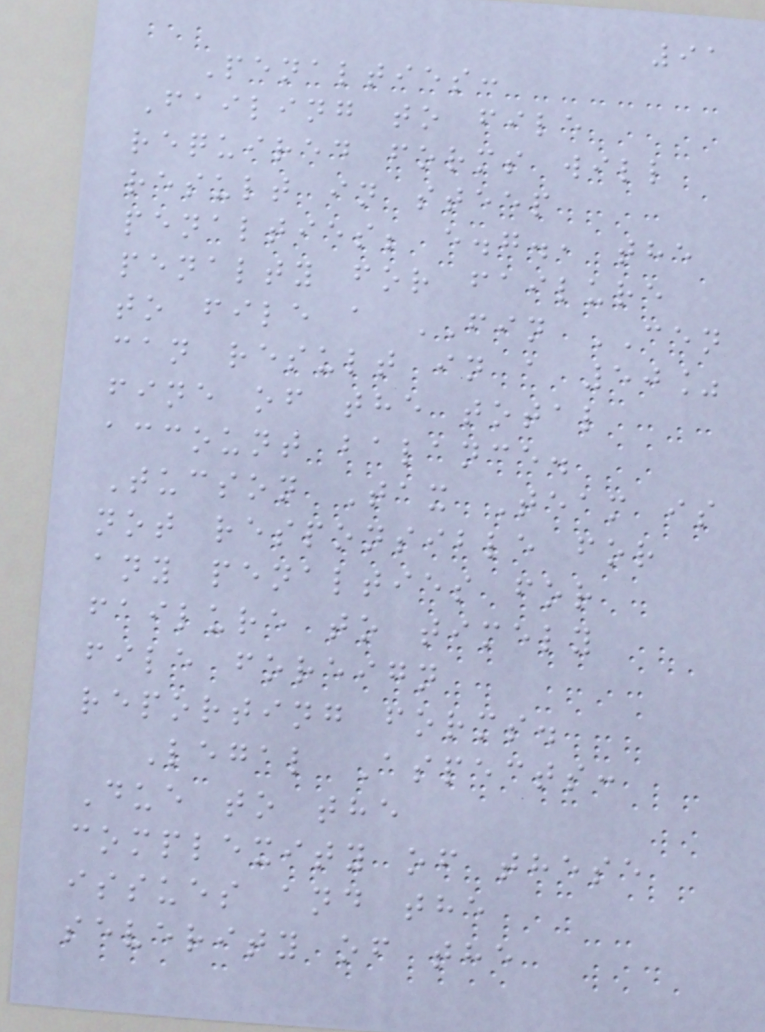91
Penalties:
Failing to file
required forms will
result in steep
penalties; e.g., the
penalty for failure
to file a FIN CEN
can result in a 50%
fine of the total
account balance.
Tucson Tax Team is
not responsible for
any penalties for
failure to timely
file foreign
reporting forms.
Legal Aspects:
Due to the
complexity of these
issues and the
severity of the
